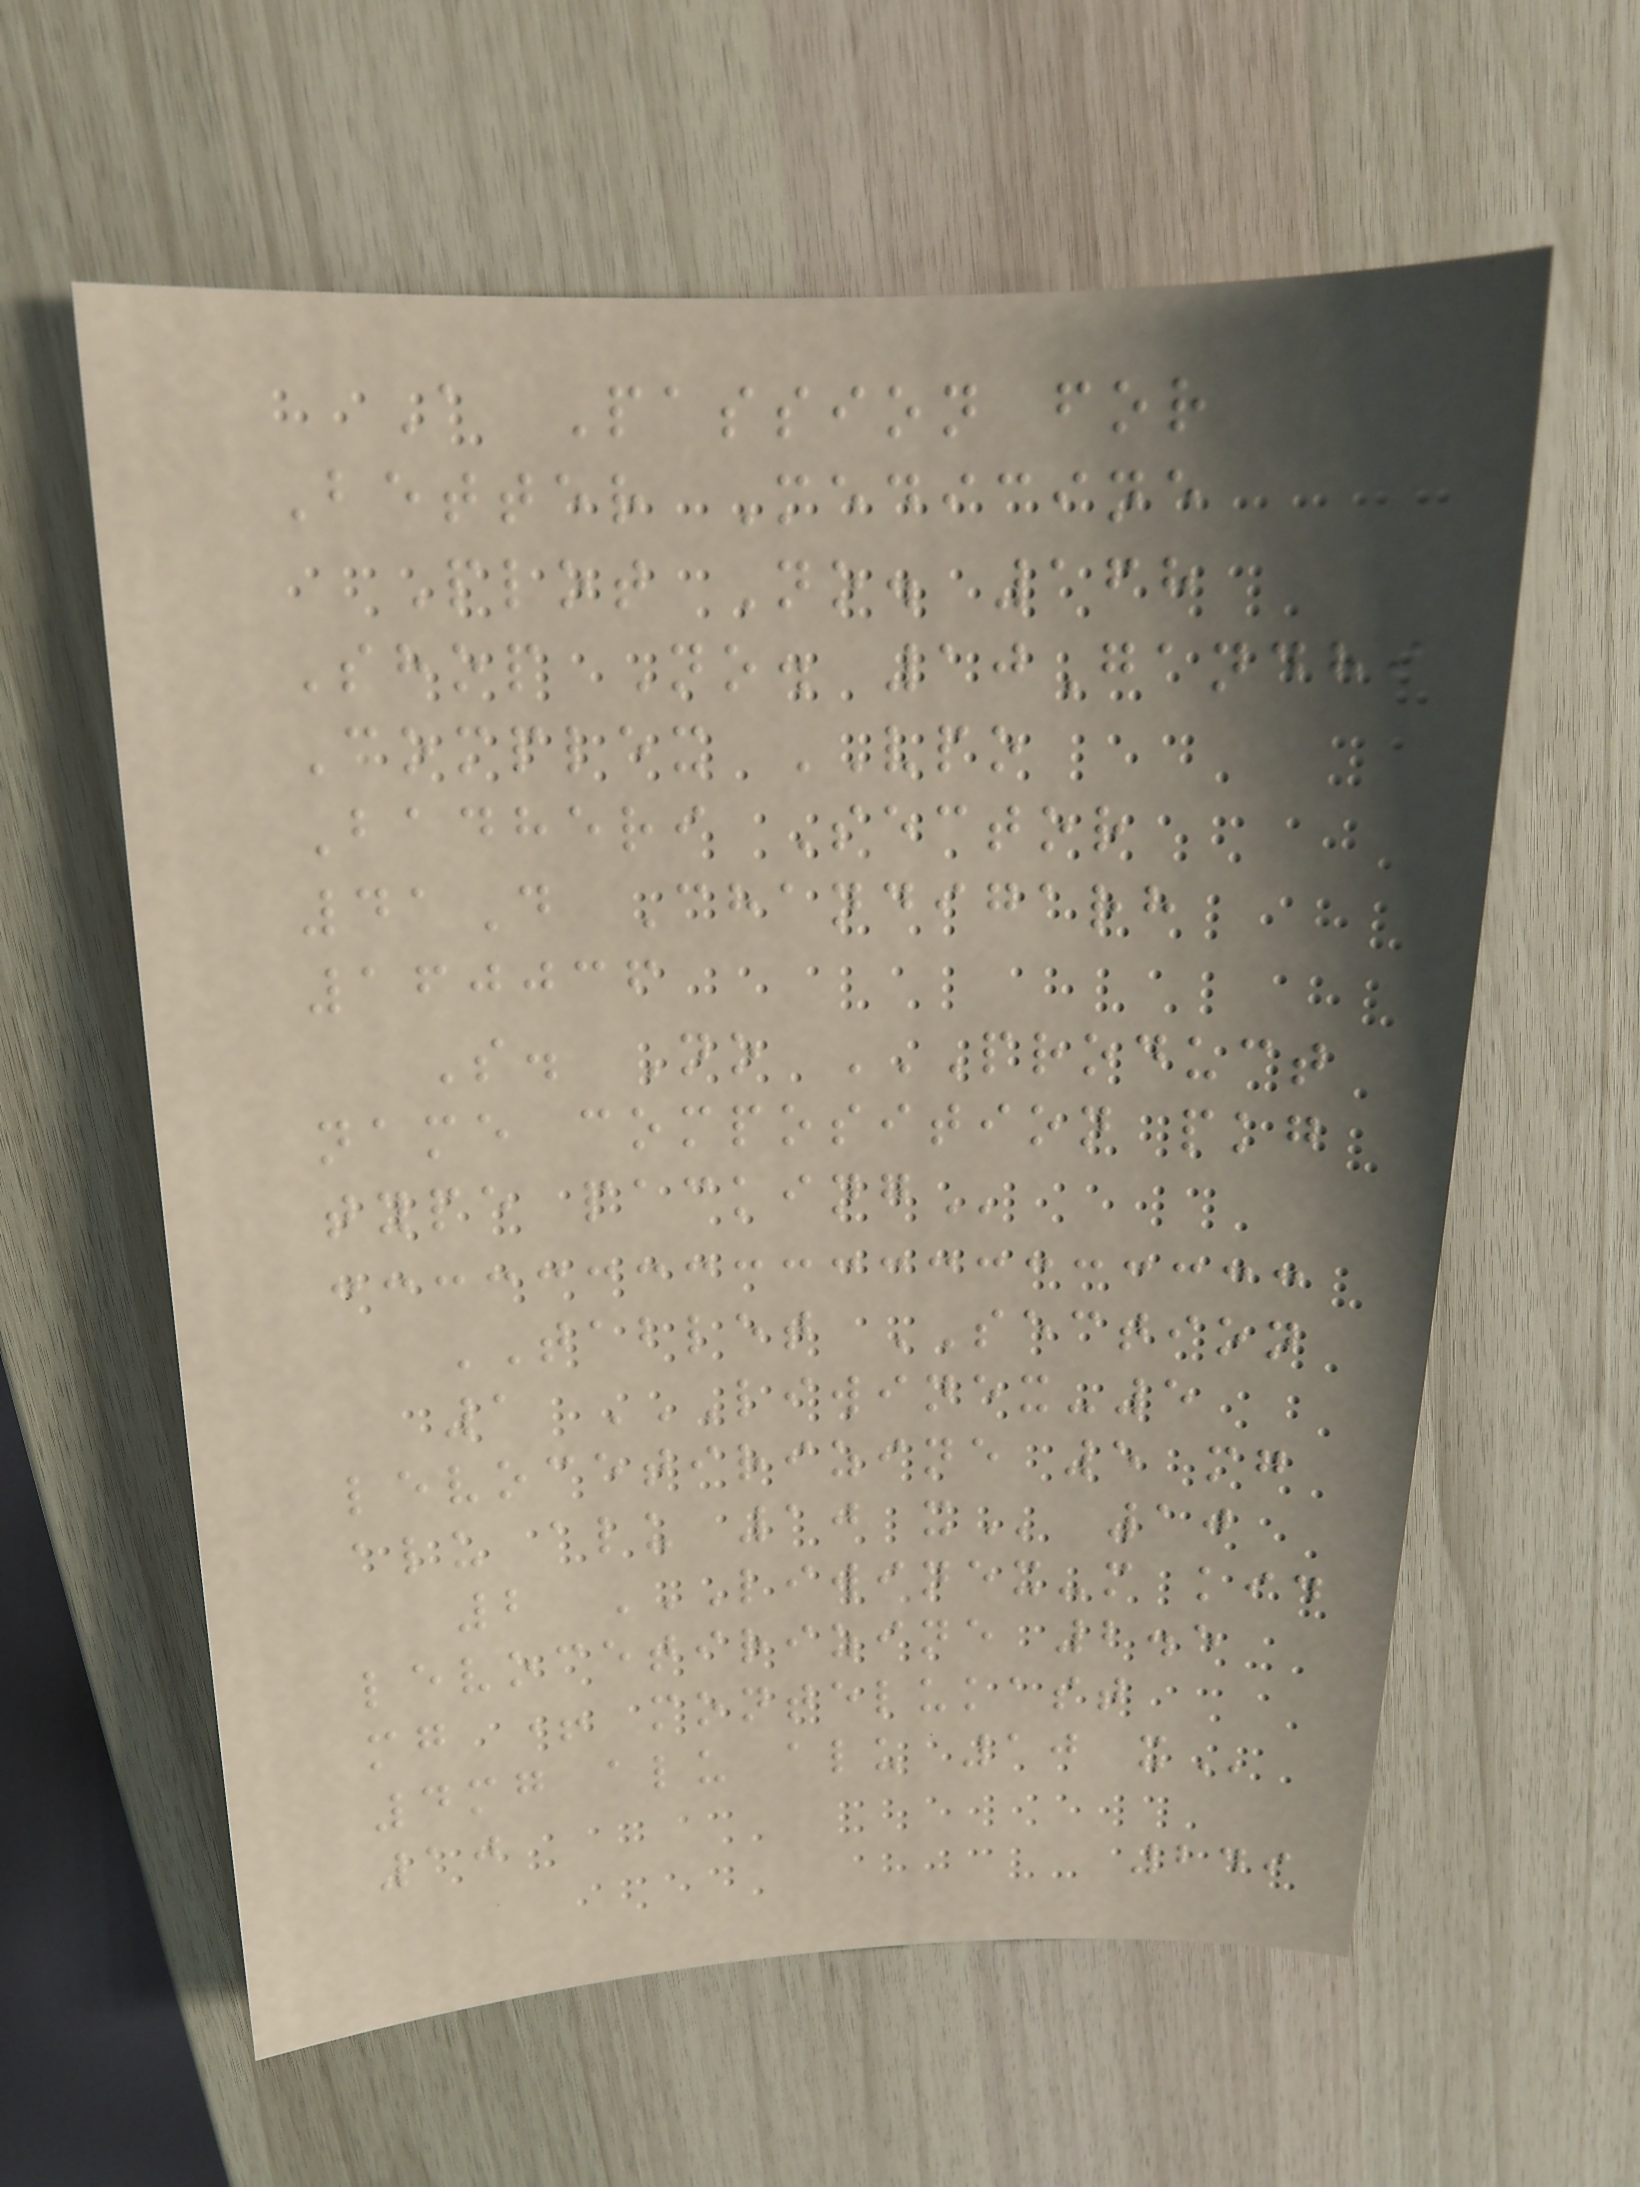A Passion for
Better Medicine
Plot No. 168
Shop No. 10Gandhi
Complex VPO
Badheri Sector
41D Chandigarh
160036
S. No PRODUCT
NAME COMPOSITION PKG
TYPE PACKING
TABLET SECTION
1 LIWINEX-5
LEVOCETIRIZINE 5 MG
ALU ALU 10 X 10
2 LIWINEX-M KID
LEVOCETIRIZINE 2.5
MG + MONTELUKAST
4MG ALU ALU 10 X
10
249
